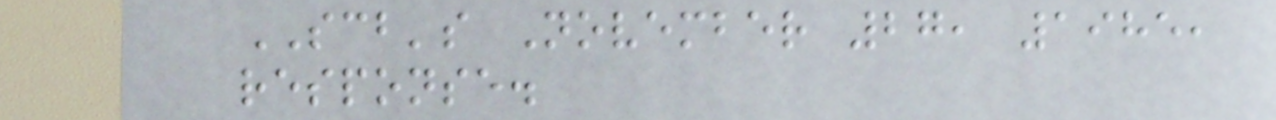SCB's November 27, 1985,
response.
